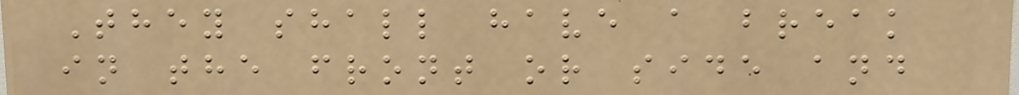They shall have a break
in the front or side and
